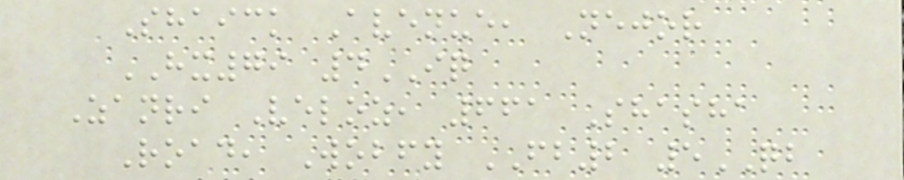Shaick Avenue, Nejor
HX79 4IQ
Zanri Veloz, 661 Shasha
Road, Wobfy FB2 5QB
